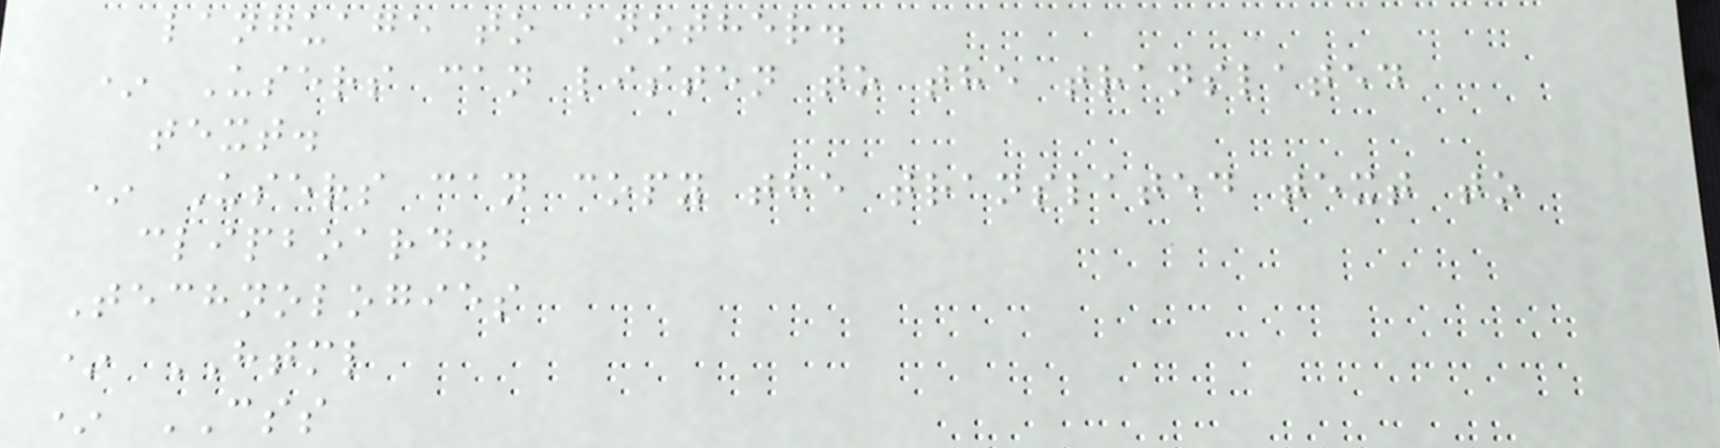language to another.
* Users can listen to the translated
text.
* Users can copy the translated text to
clipboard.
Technologies
* HTML
* CSS
